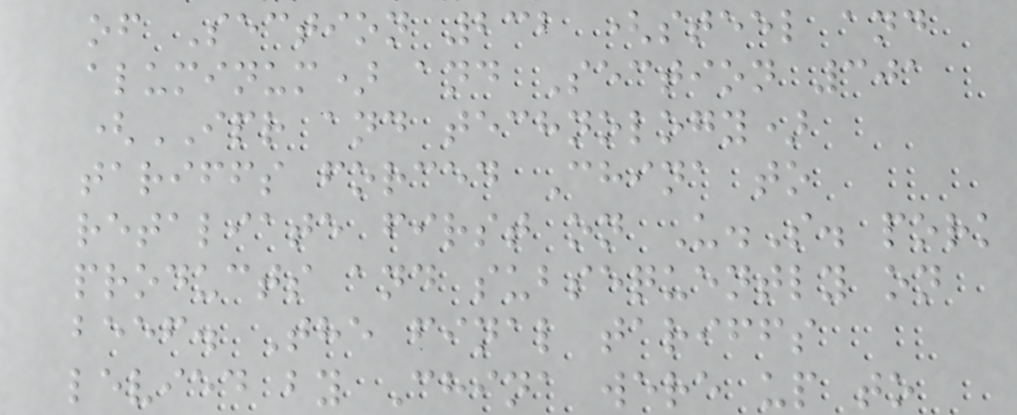of Section 232 (steel and
aluminum) and Section 301
(IPR and technology)
tariffs forced China to
retaliate first on U.S. pork
products and subsequently on
beef. The final tariffs
levied by China were up to
